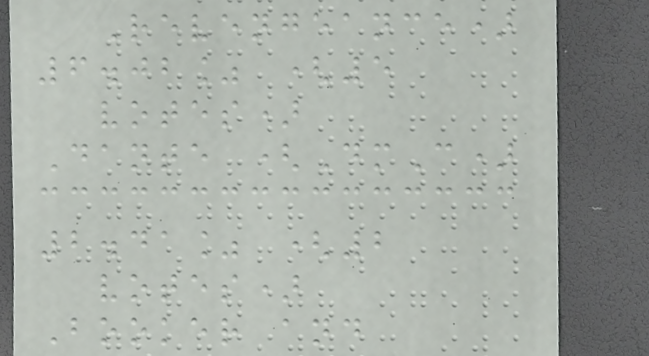Revengeance)
6.02% (5
votes)
Dante (DmC)
2.41% (2
votes)
Booker and
